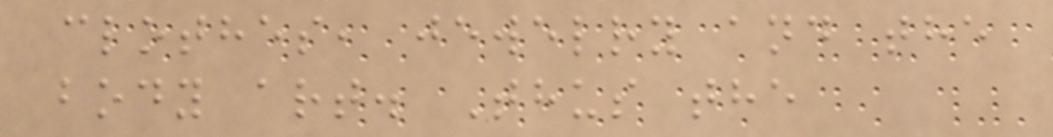clothes, jewelry and the
body art. Thus the
